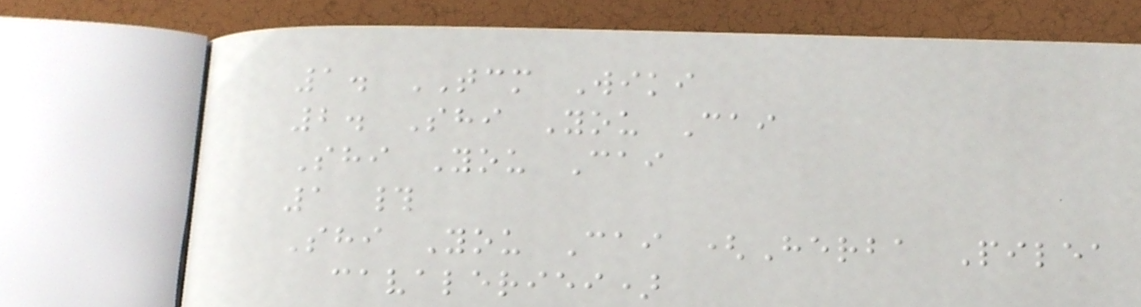1. TCM Wiki
2. Shi You Cai
Shi You Cai
1 #
Shi You Cai (Herba Pilea
cavaleriei)
